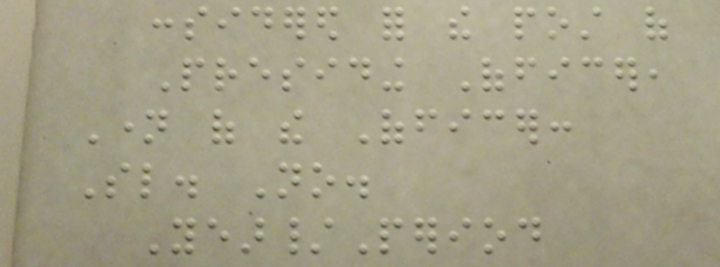considered for the post of
Presiding Officer,
Name of the Officer:
Sl. No.
Year/Period
